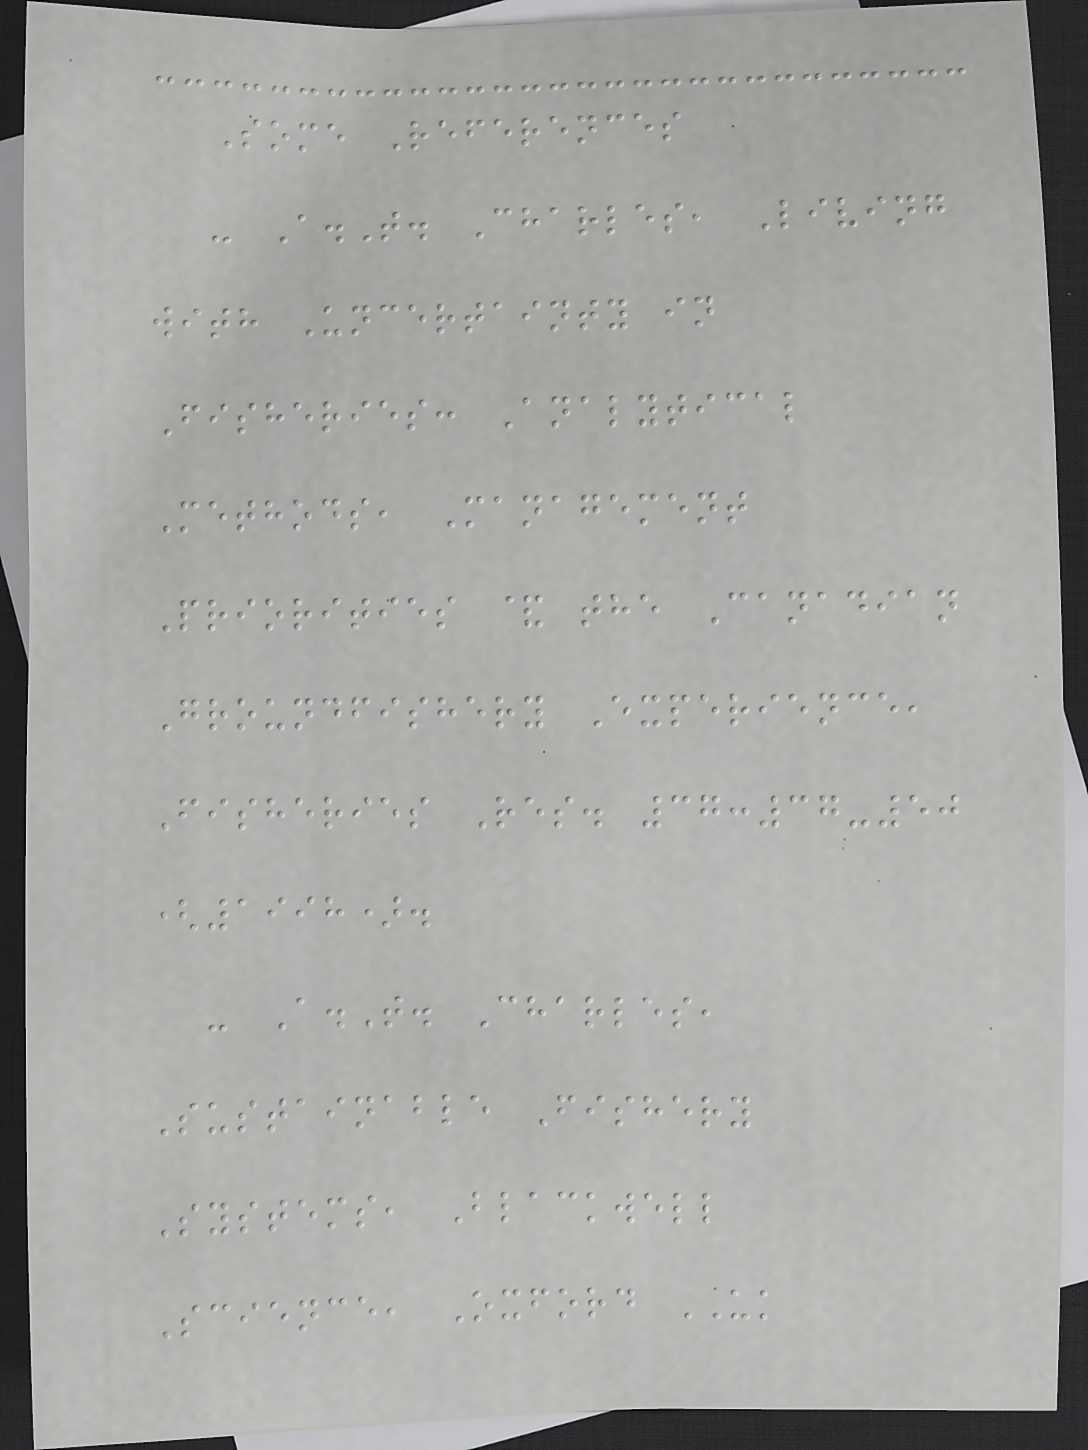Some References
- A.T. Charles, Living
with Uncertainty in
Fisheries: Analytical
Methods, Management
Priorities & the Canadian
Groundfishery Experience,
Fisheries Res. 37:37-50
(1998).
- A.T. Charles,
Sustainable Fishery
Systems, Blackwell
Science, Oxford UK
